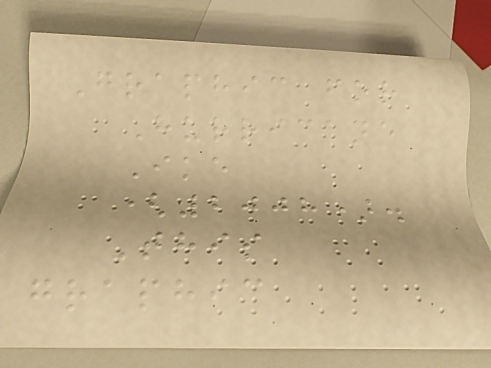Graphic for
Hurricane
Ike
(2008).
This
graphic
